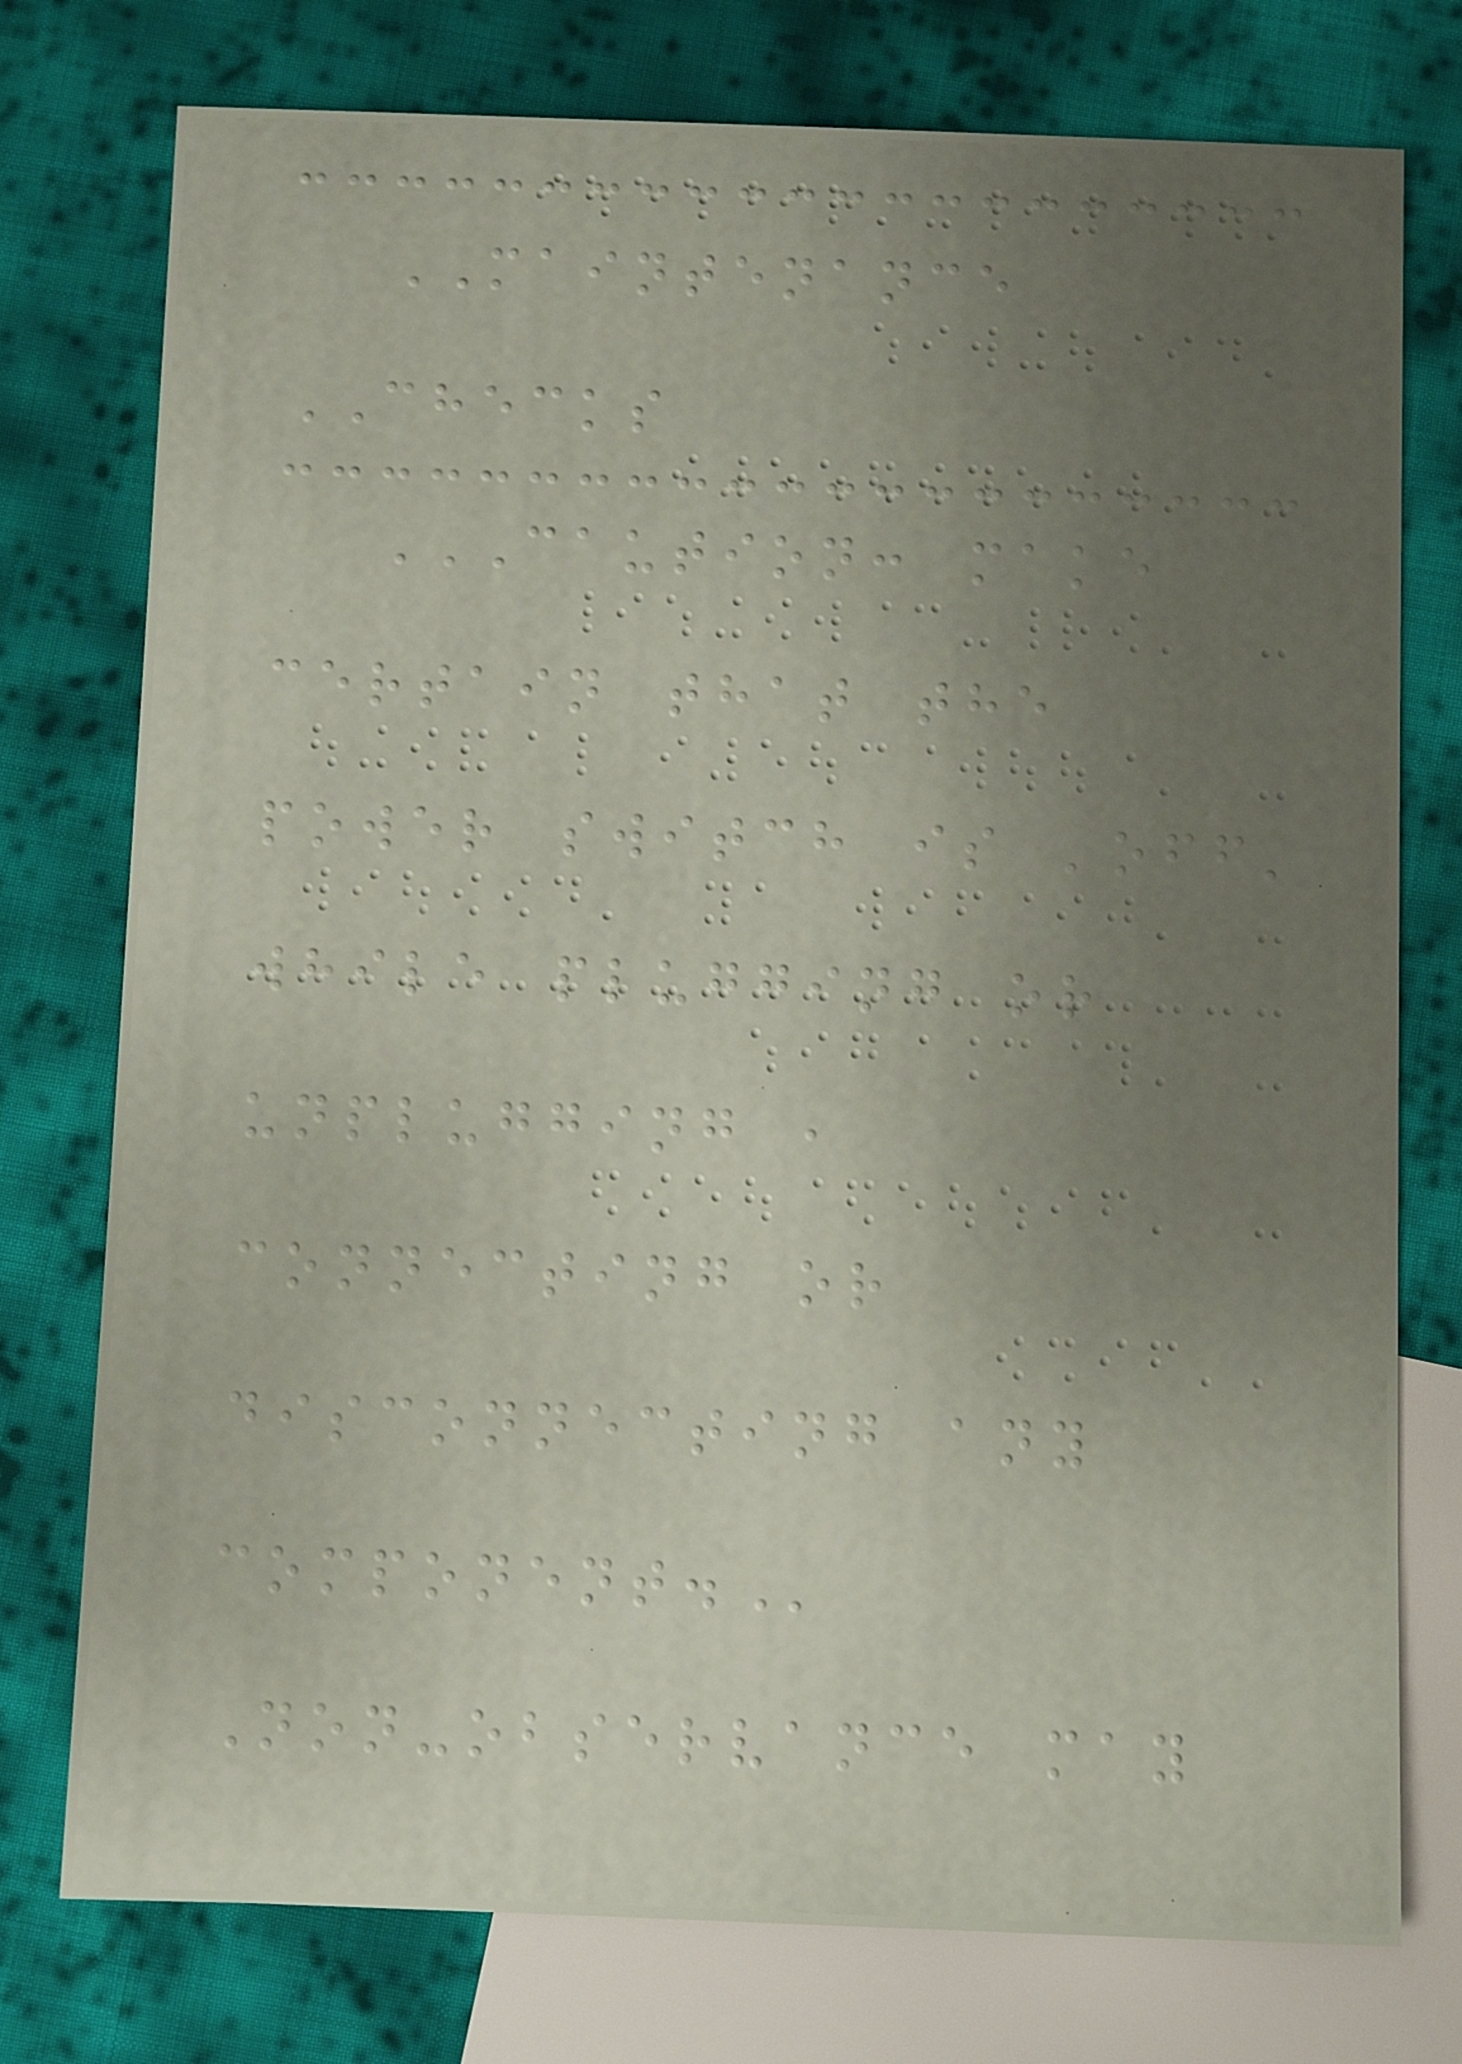MAINTENANCE
CHECKS
CAUTION: MAKE
CERTAIN THAT THE
POWER SWITCH IS 'OFF'
WHILE PLUGGING OR
UNPLUGGING ,
CONNECTING OR
DISCONNECTING ANY
COMPONENT.
Non-observance may
